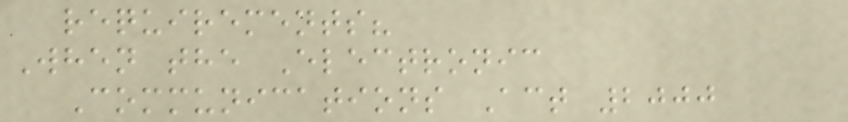requirements?
When the Electronic
Communications Act 2000
